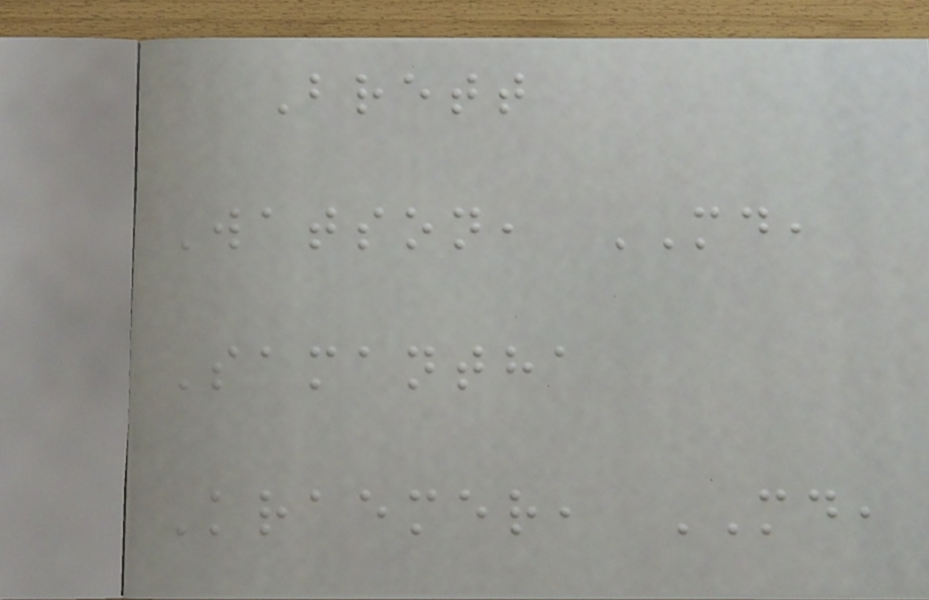Brett
Watson, MD,
Samantha
Kraemer, MD,
